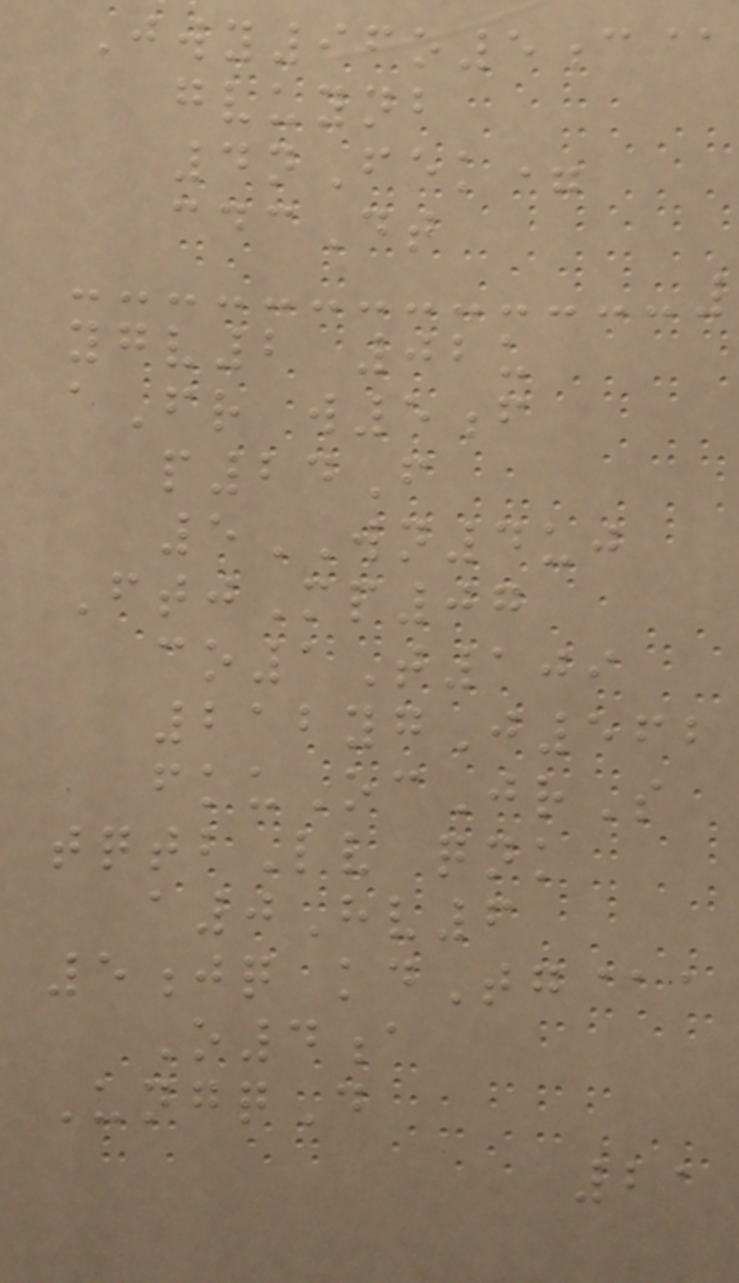Jwy96o5c@
gvuynb
4nFek=
cdcDt
ygv2 02u
aFr w5f
p24F
5WN4uj
FtjMp07
co1T109
212ygJ562
fkuOcJrS
tqtbLv qnk
a0Hv6
5jq kdTg@a
O4a
UngqD
21
